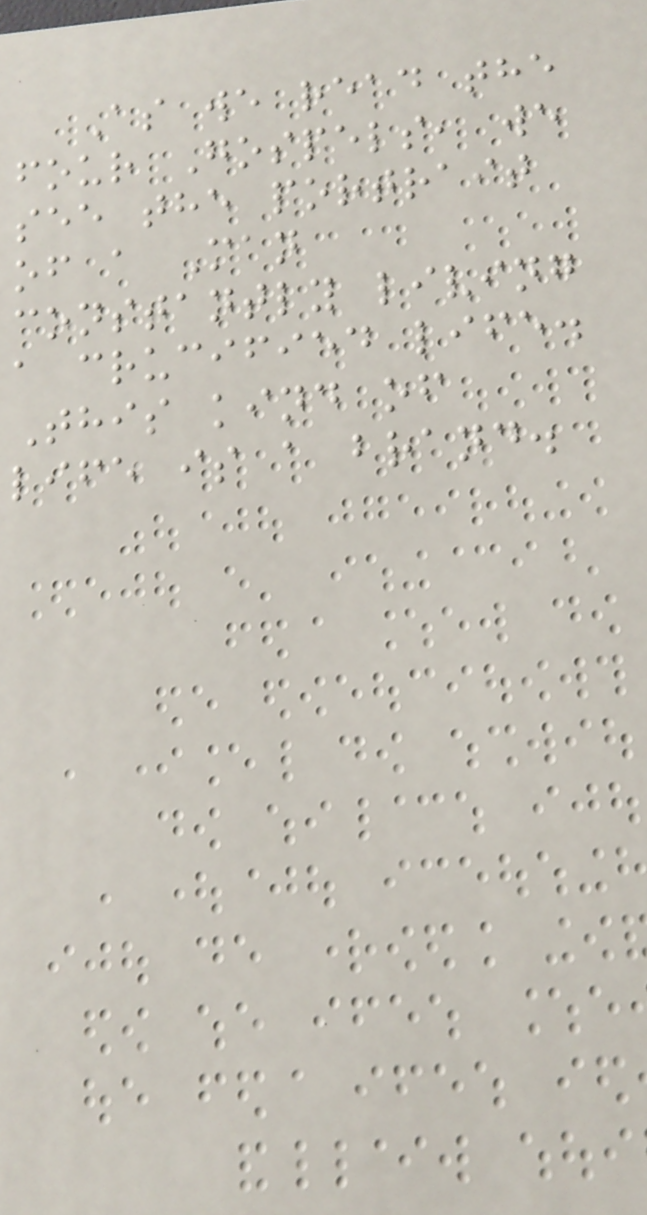As we read the
four Gospels, we
see the portrait
of a Man
constantly living
a crucified life.
This kind of
life is a brand.
